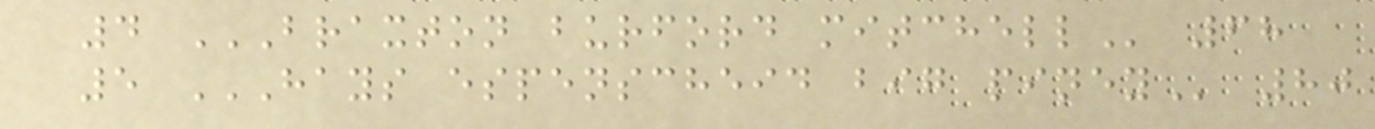4 BRAXTON BURFORD MITCHELL 68
5 HAYS ESPENSCHEID BIG PINEY 80
